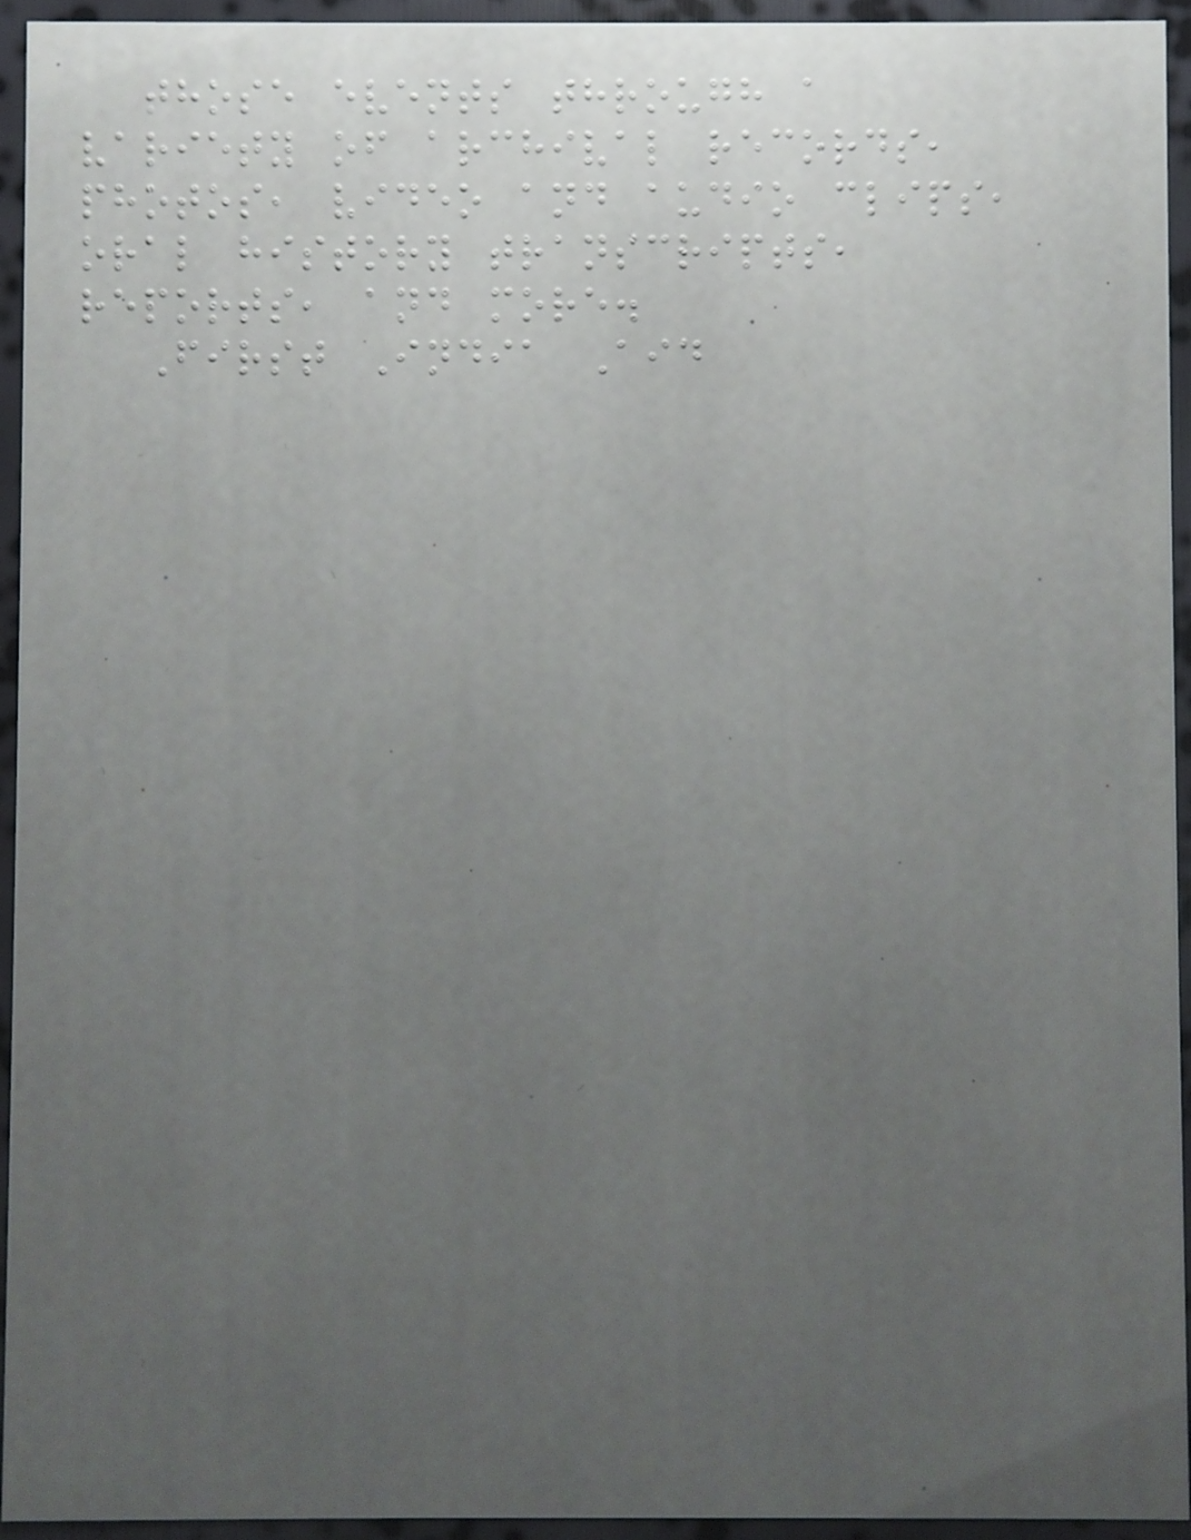those events through a
variety of archival records,
photos, video and audio clips,
oral history transcripts,
reports, and more.
First India Aid
